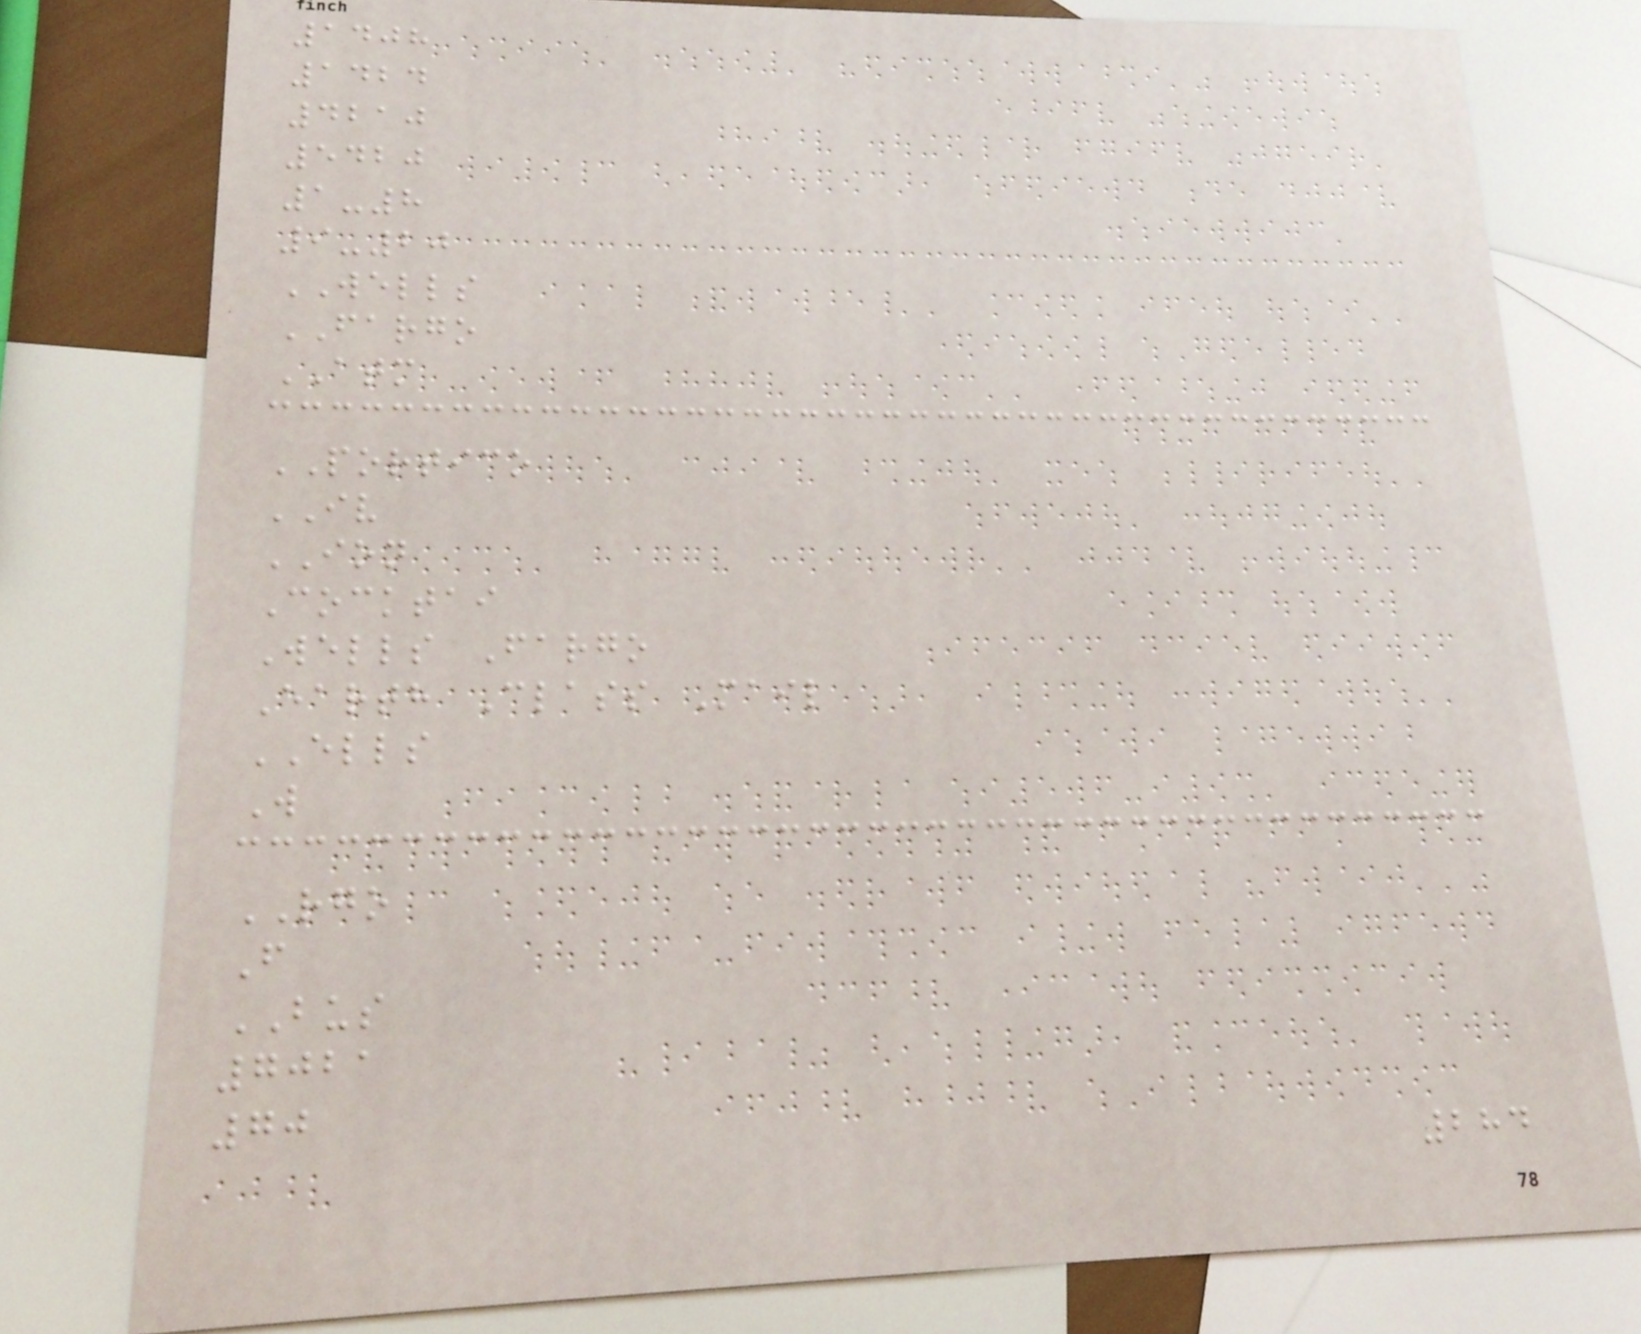1408
1424
4210
5420
1-8
9-20
WELLS
FARGO
ATM
PORTICO
IV
ION
Cocktai
Wells Fargo
Earth Class Mail
ELLS
W
RGO
F
BUS
7021
70
284
